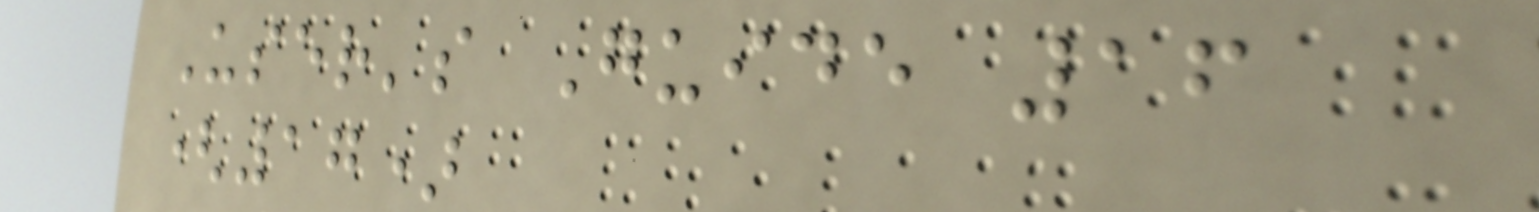User's Guide 16
(17)
